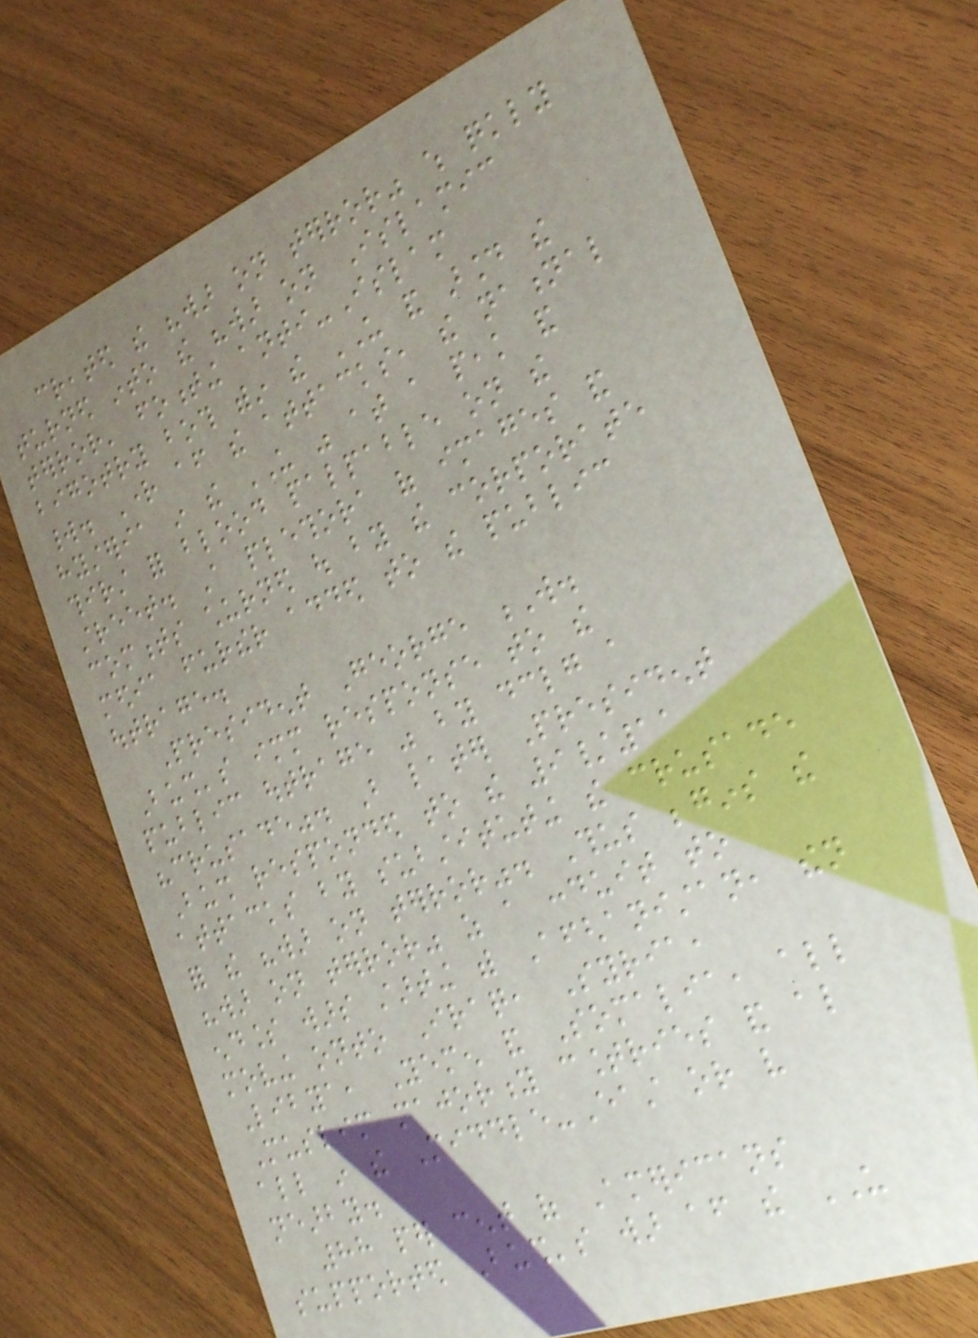created the "war on terror" which quickly
turned into the "war on Islamic
terror' fomenting anti-Islam
bigotry both within the US and around the
world. Right after the attacks, the national
hysteria in the US was at a peak and
thirst for blood palpable on the
street. A plethora of images and
comments churned out by the corporate
media further added to the public
outrage.
President George W.
Bush's immediate response to the
public outrage was by declaring a
"crusade". But later President
Bush responded to the 9/11
attacks by substituting the crusade
for the "war on terror". Thus begins the
"war on terror" as a conduit to
endless wars starting with Afghanistan, then
moving onto Iraq, Syria,
Libya, Yemen and Somalia, all
Muslim majority countries and also
all in the Middle-East or very
nearby.
88 per cent of Americans
supported Bush's war after the US
